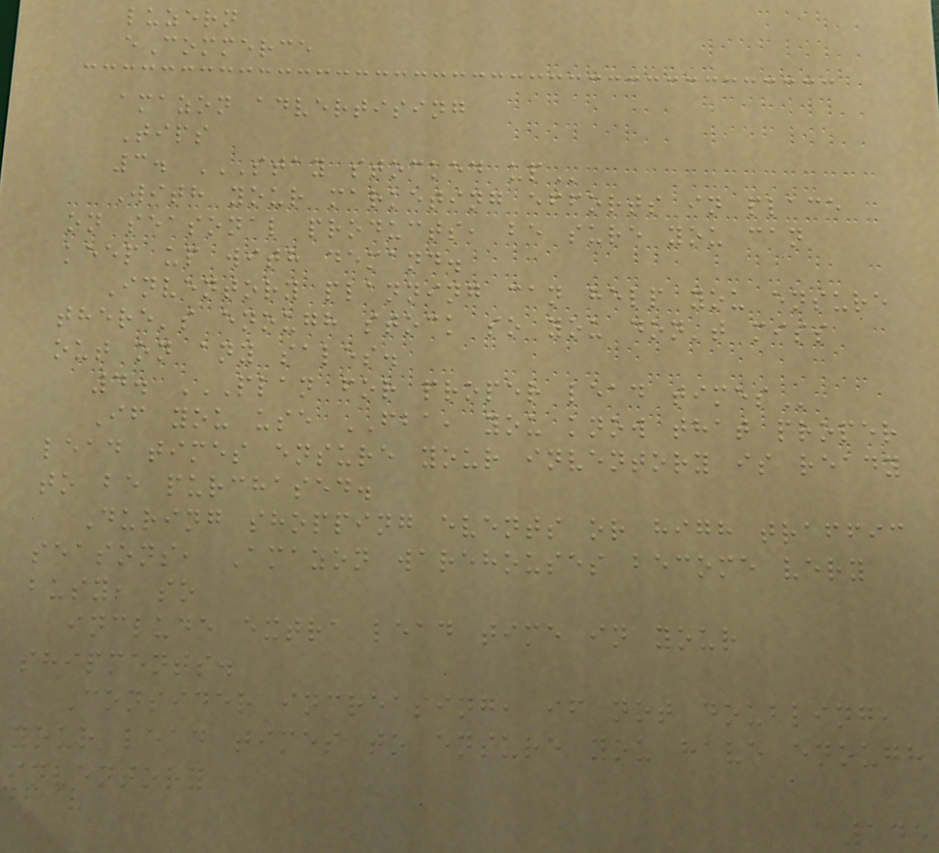luzern
eCommerce
amazon advertising
Tips
3. STAY STOCKED UP
With your marketing efforts in place
on seasonal products, be sure you can
keep up with demand.
Inventory planning can help you ensure
there's enough stock so you don't miss
out on any sales.
4. PLAN FOR PROPER LEAD TIMES
If you use FBA, you know that proper
lead times ensure your inventory is ready
to be purchased.
During shopping events or high traffic
seasons, Amazon warehouses become very
busy, so
include extra lead time in your
shipments.
Consider increasing, if not doubling,
your lead times to ensure you have enough
inventory
145
